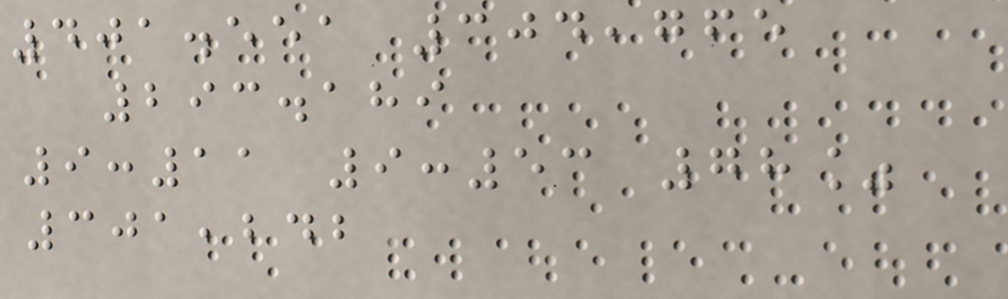401.551 304,765
293.189
9:11 9:53 78%
301,242
